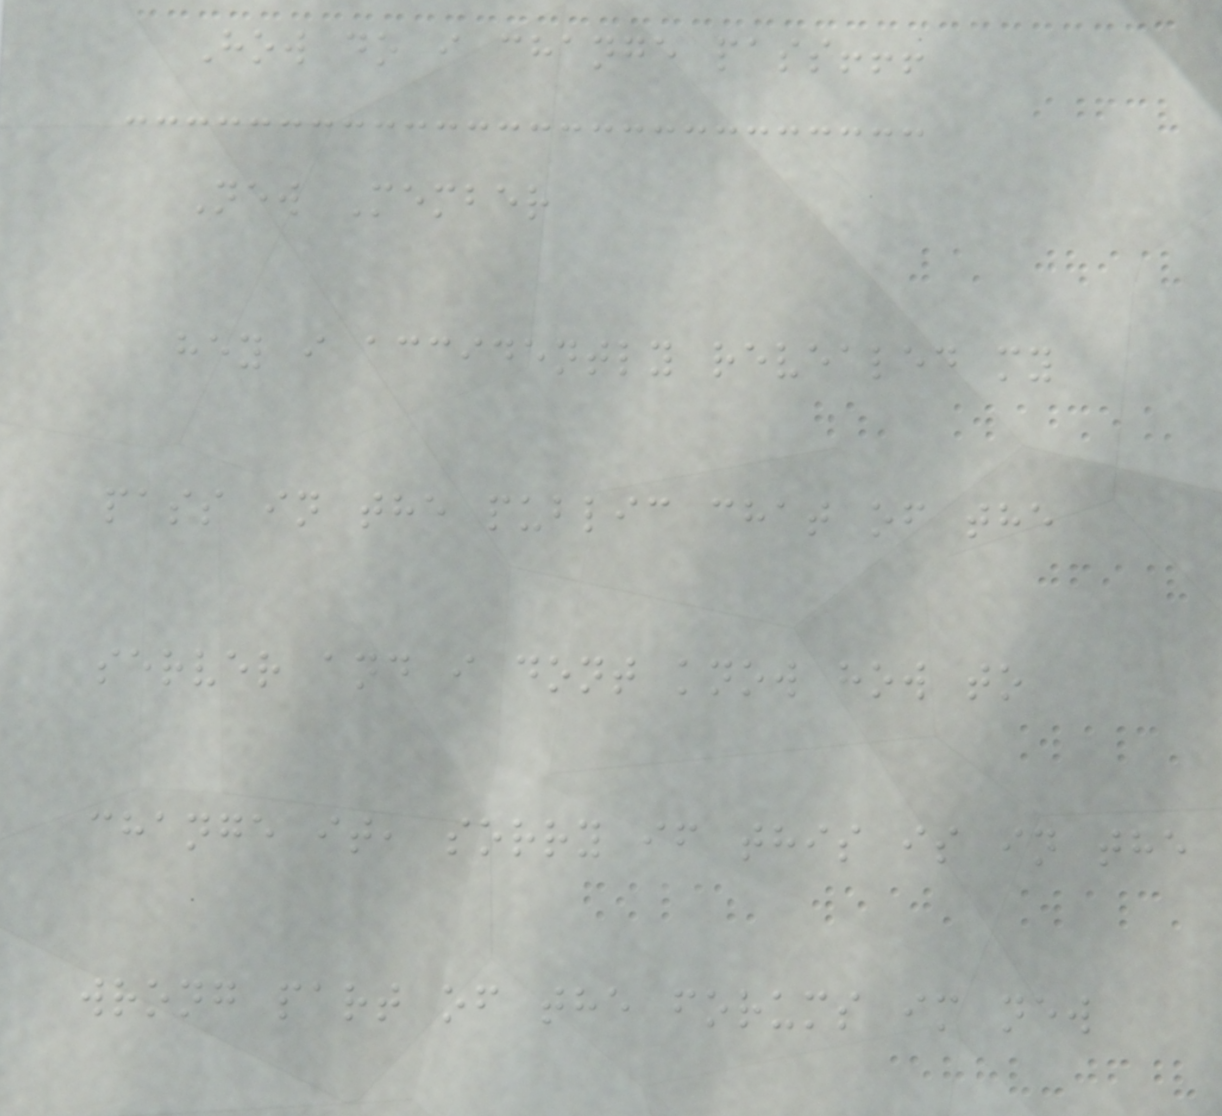How do i change pass!!!
New Member
hey i accidently revealed my
pass in the public chat of the
server and i dont know how to
change it, sorry if this is in the
wrong part of the forums im new
